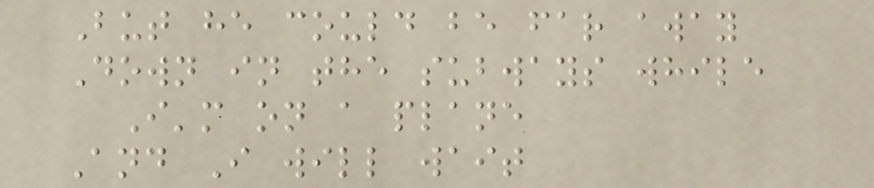But he could be far away
Down in the subways while
I'm on a plane
And I will wait
